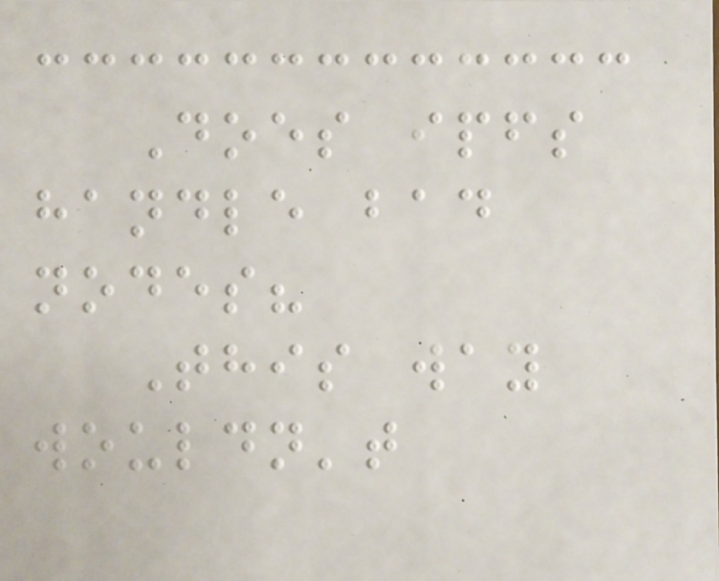Does ipfs
handle bad
nodes?
This way
wouldn't
